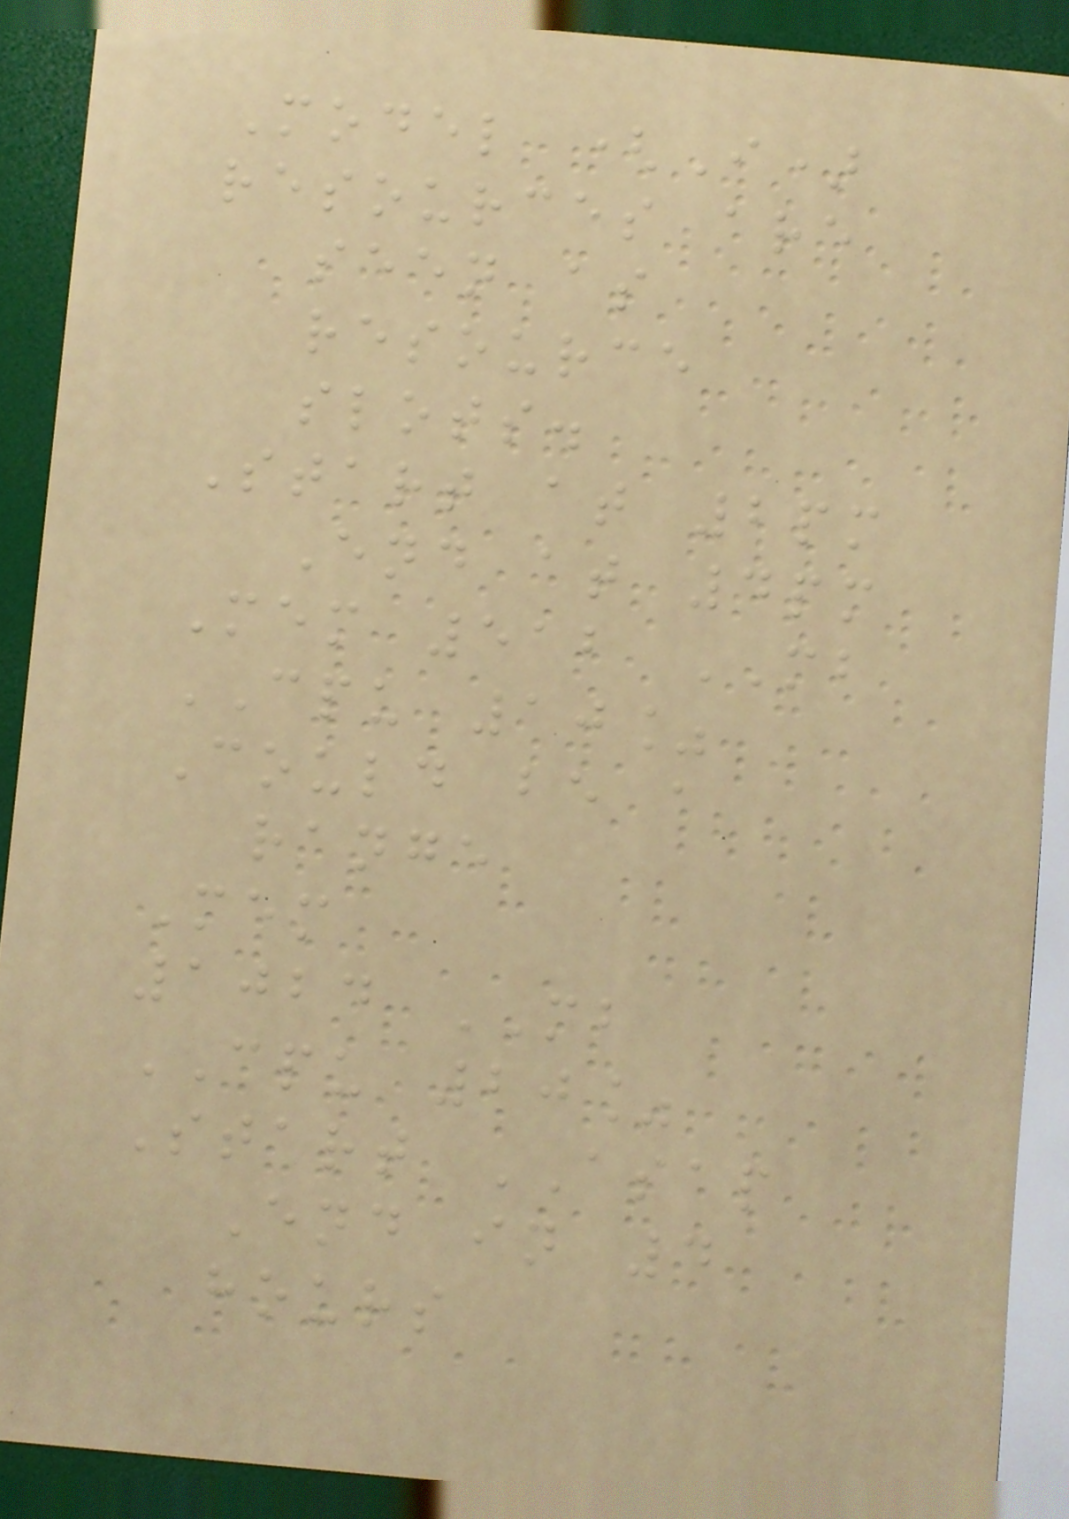Model (I)
resources are
seen as
resource
slots.
Start at 2pm
End at 4pm
Mem 512 MB
CPU 10%
Could be a
range
Mem
1024 MB
CPU 20%
Start ASAP
End in 4
hours
